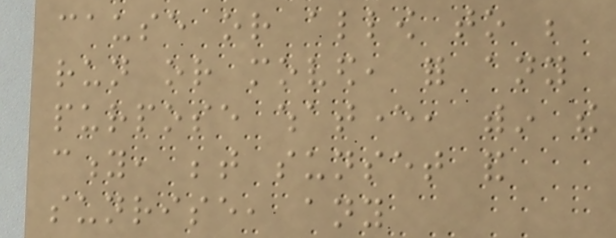cause or allow to be
run or moved, for any
purpose whatever, within the
city, between sunset and
sunrise, any
